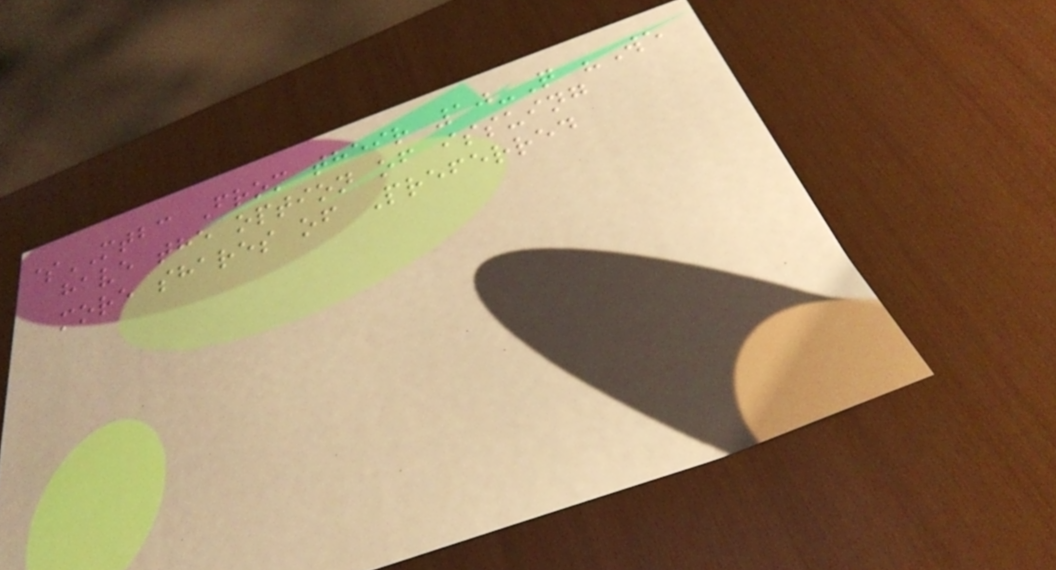$MTBC From their 10-Q "We
have the option of issuing
more shares of Preferred
